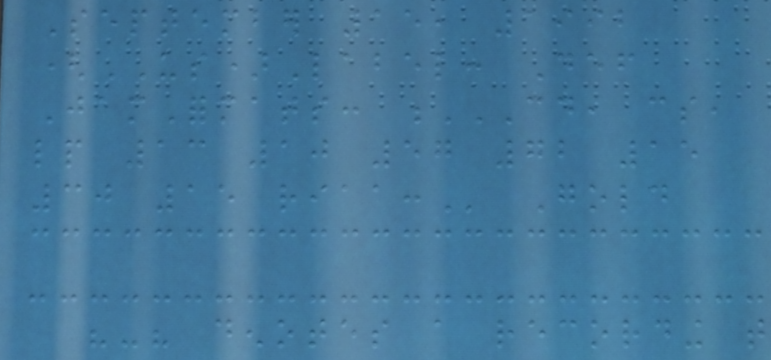September 15, 1992
(US)Label: Def
JamFormats: CD, CS,
LP 13 10 57 72 15
30 15 RIAA: Gold
"-" denotes a recording that
